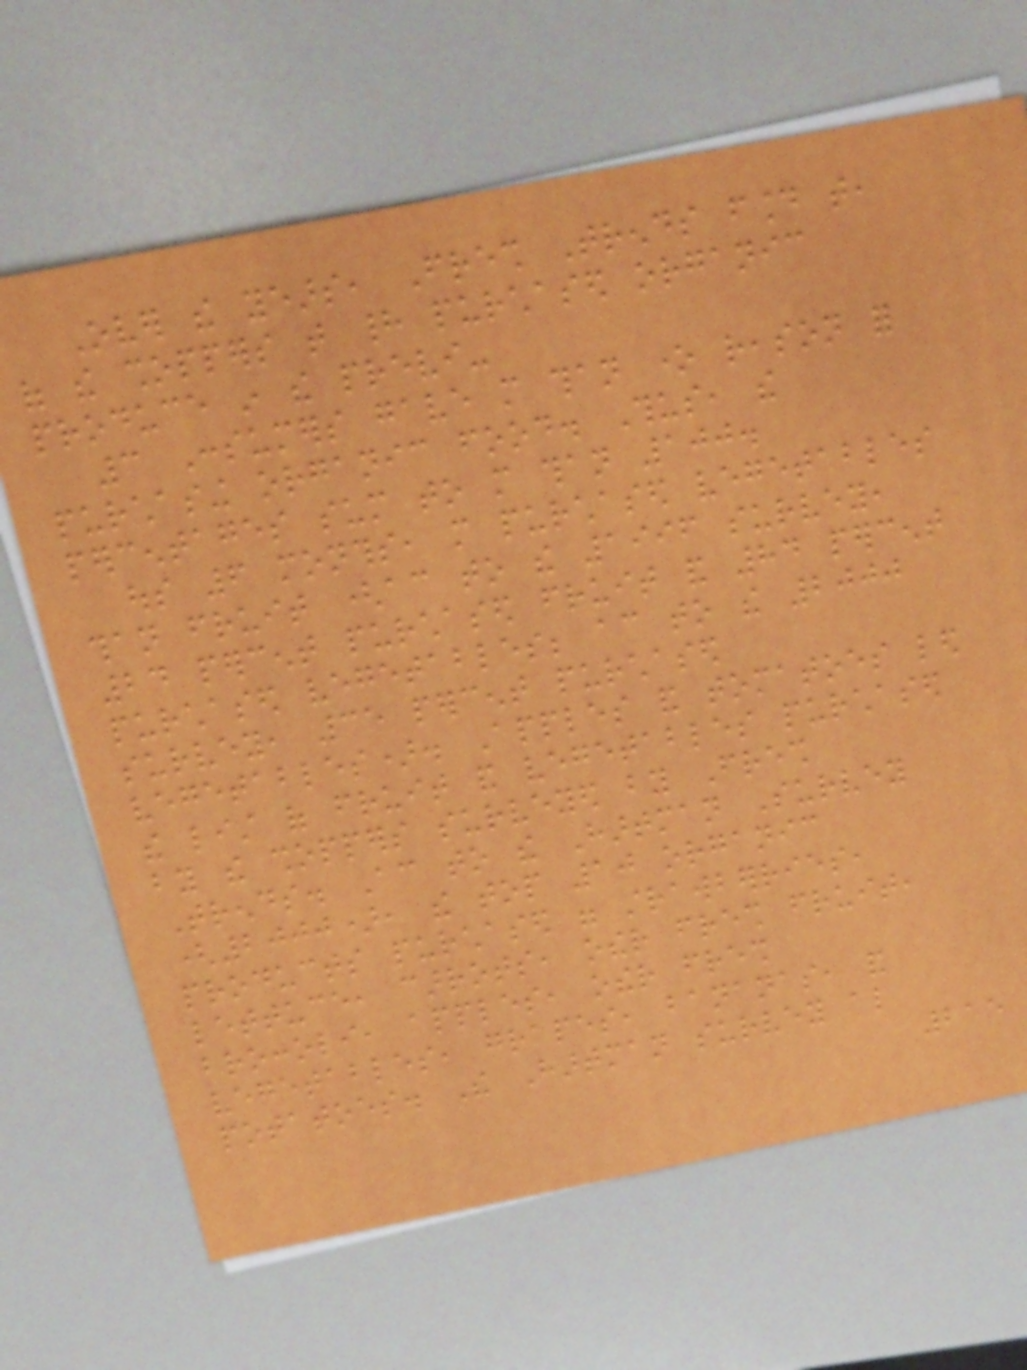Over the years, Fresh Trends found that,
of the shoppers that had purchased organic
produce in the previ-
3 Consumers gave more than one reason for
purchasing organic food. Thus, the
percentages sum to more than 100.
ous 6 months, more purchased vegetables
than fruit (according to the 1996 survey,
24 percent purchased fruit and 84 percent
purchased vegetables; according to the 2000
survey, 35 percent purchased
vegetables). Apples and tomatoes led
the list of fruit and vegetables purchased
by the shoppers surveyed by Fresh
Trends. According to the Hartman Survey
(2000), the top 10 organic
products purchased were strawberries,
lettuce, carrots, other fresh fruit,
broccoli, apples, other fresh
vegetables, grapes, bananas, and
potatoes. The Hartman survey also
215
